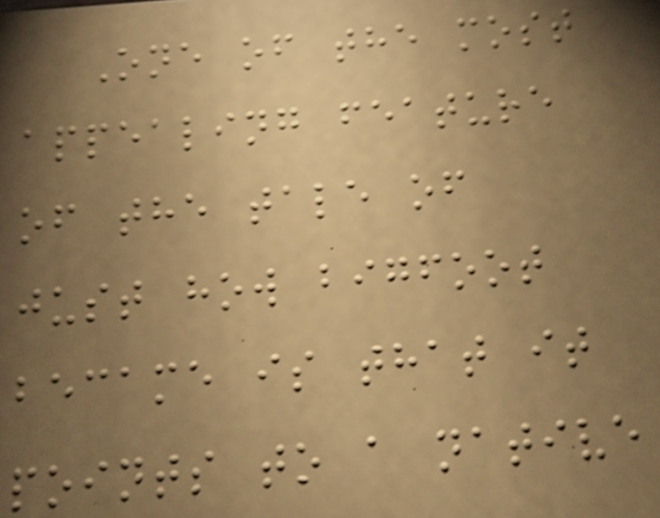One of the most
appealing feature
of the tale of
just how bigfoot
became is that it
points to a native
